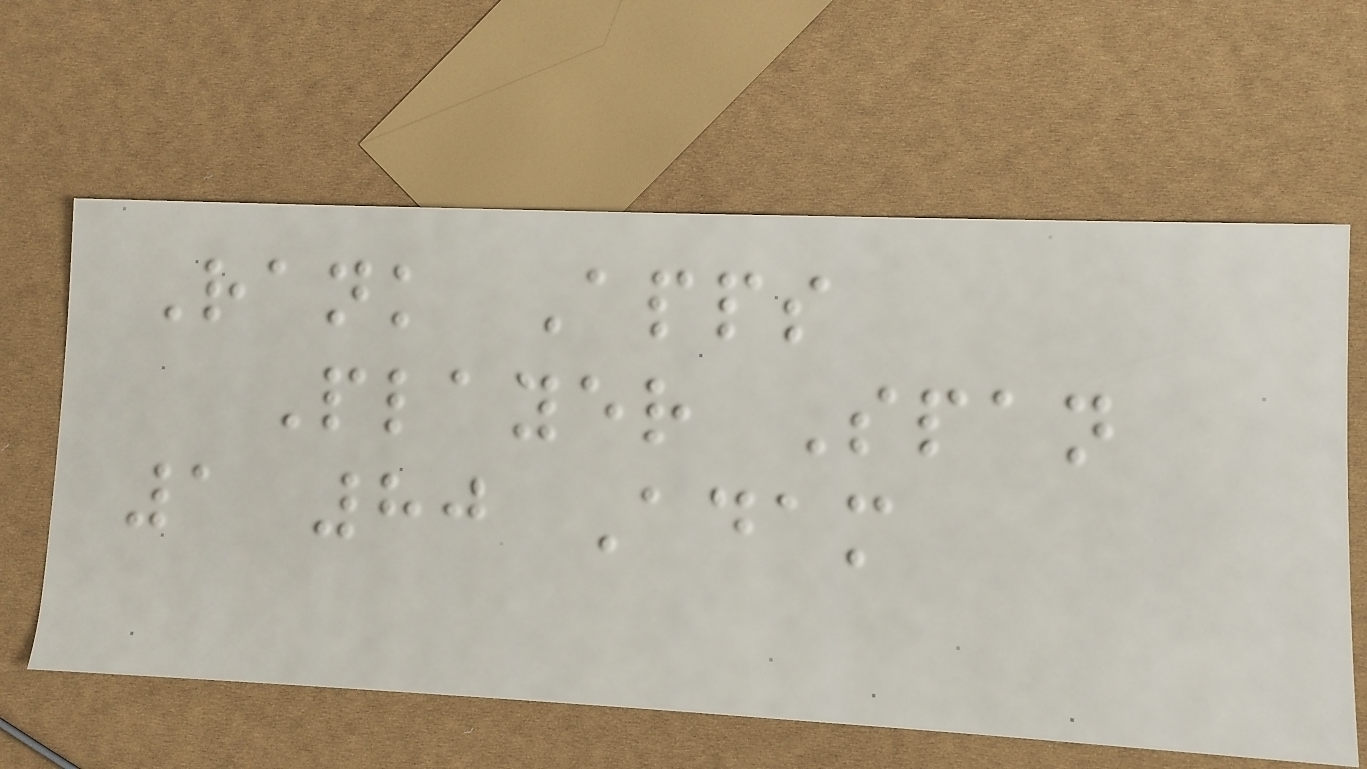Rank Apps
Player Span
1 80 Adam
